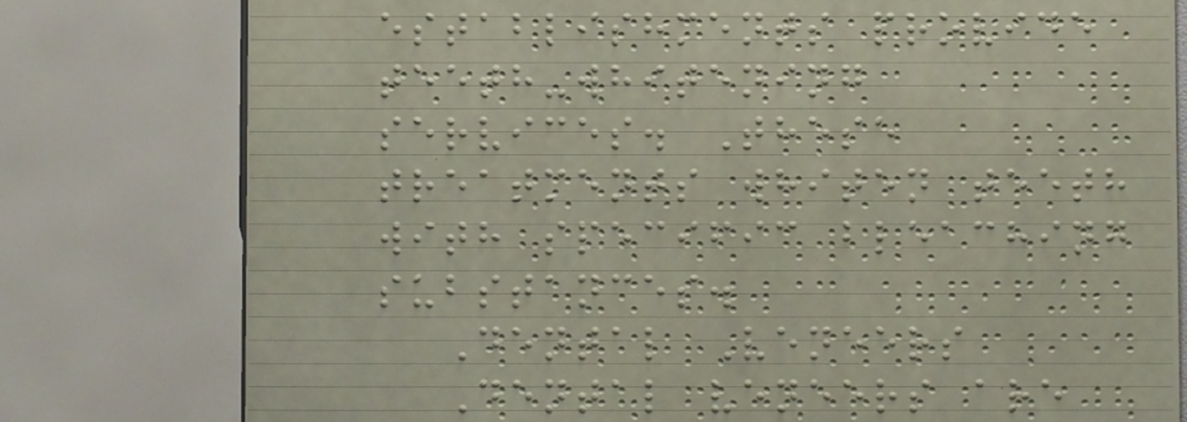establishments provide
teeth-whitening
services. These
treatments whiten teeth
with specific bleaching
substances.
Dental Veneers
Dental veneers are
